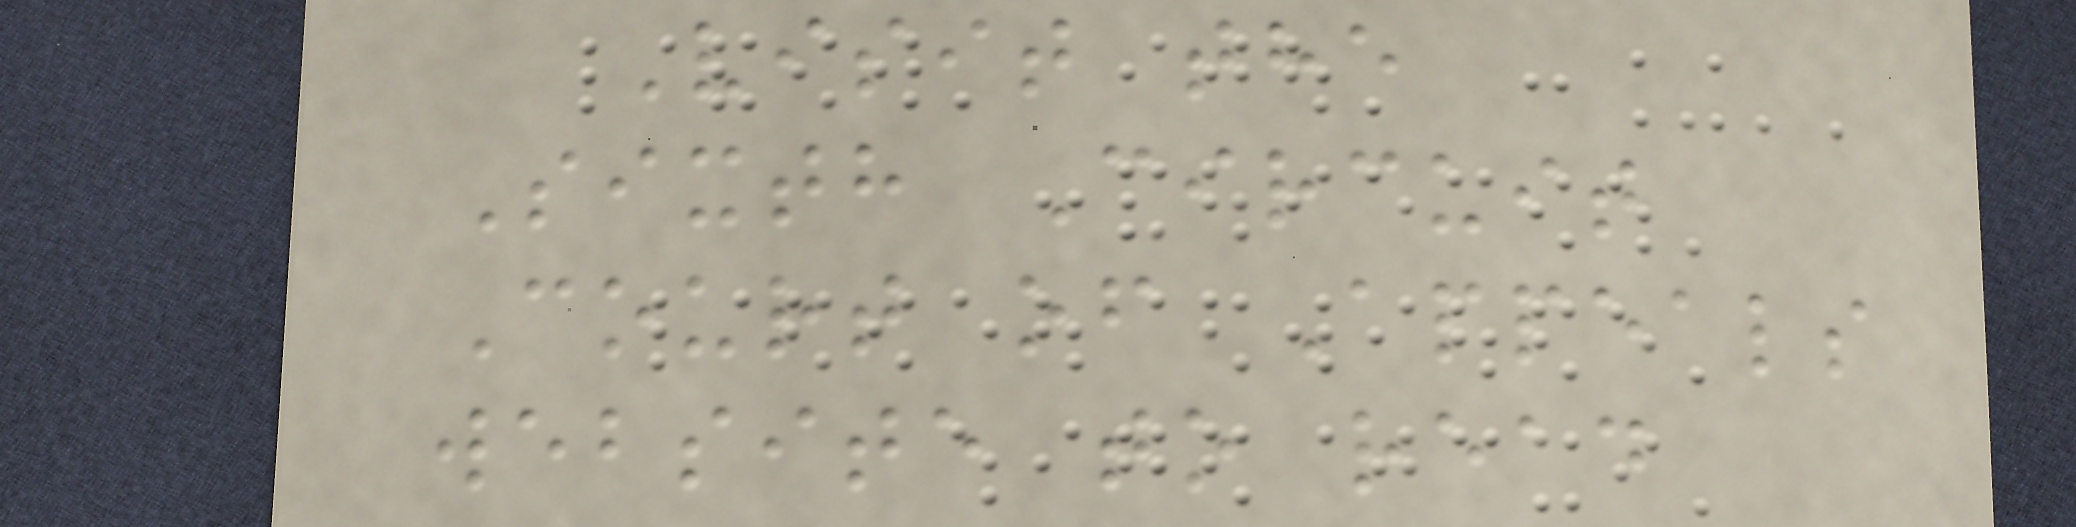Visit the
Sixth Circuit
Court of Appeals
website to read
